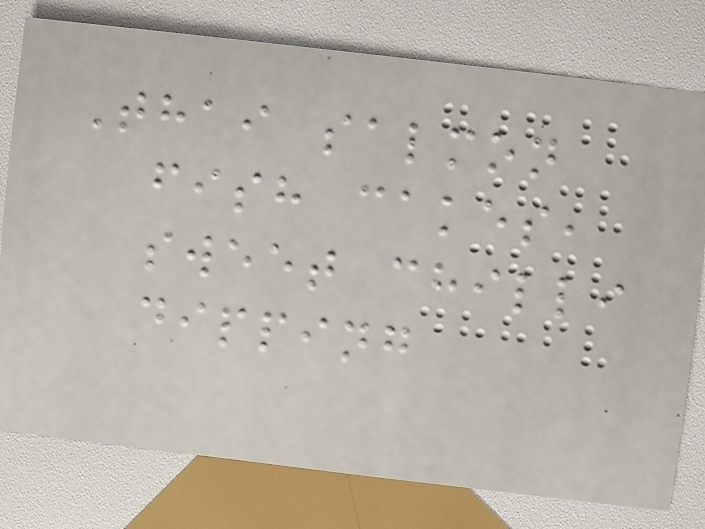Thai salmon
fish cakes,
sweet chilli
dipping
